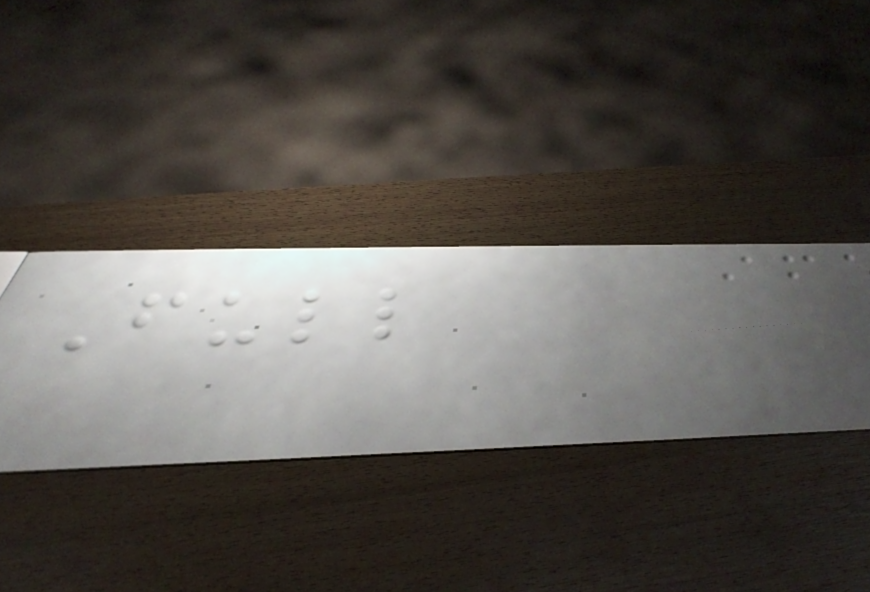Full
